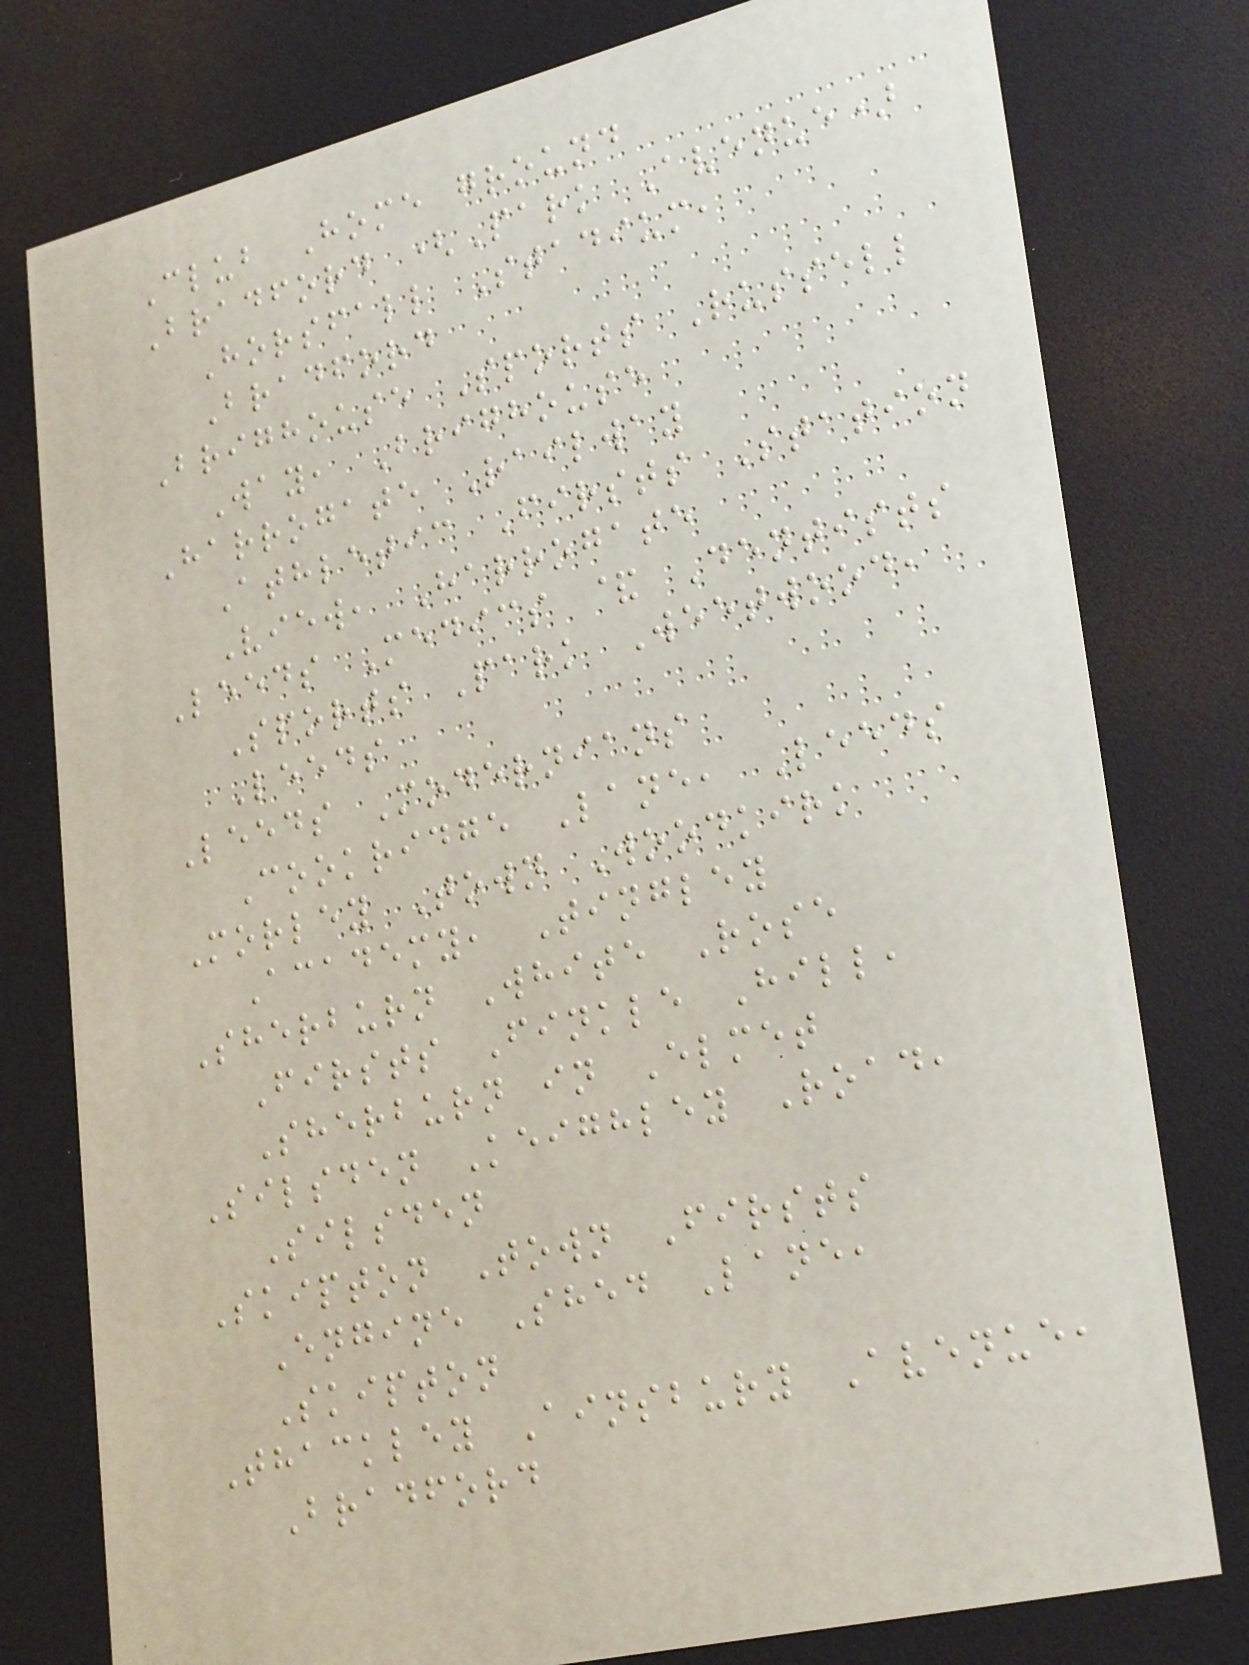Club Home ground
Bradford (Park Avenue)
Horsfall Stadium,
Bradford
Brighouse Sports Russell
Way, Brighouse
Harrogate Railway
Athletic Firsts Station
View, Harrogate
Leeds Medics & Dentists
Sports Park Weetwood,
Leeds
Leeds Modernians
Cookridge Lane, Leeds
Morley Town Woodkirk
Academy, Tingley
Sherburn White Rose
Firsts Finkle Hill,
Sherburn in Elmet
Silsden Keighley Road,
Silsden
Skipton Town Firsts
Engine Shed Lane,
Skipton
Thackley Ainsbury Avenue,
Bradford
